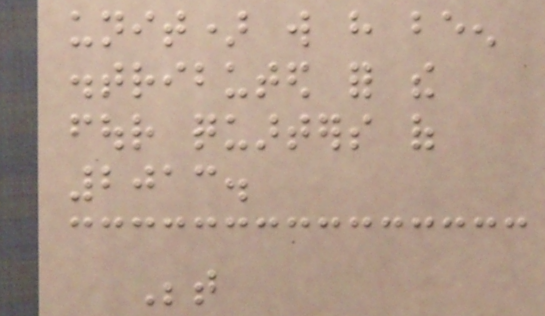unit) will have been
distributed for the
four quarters of
2013.
Between
